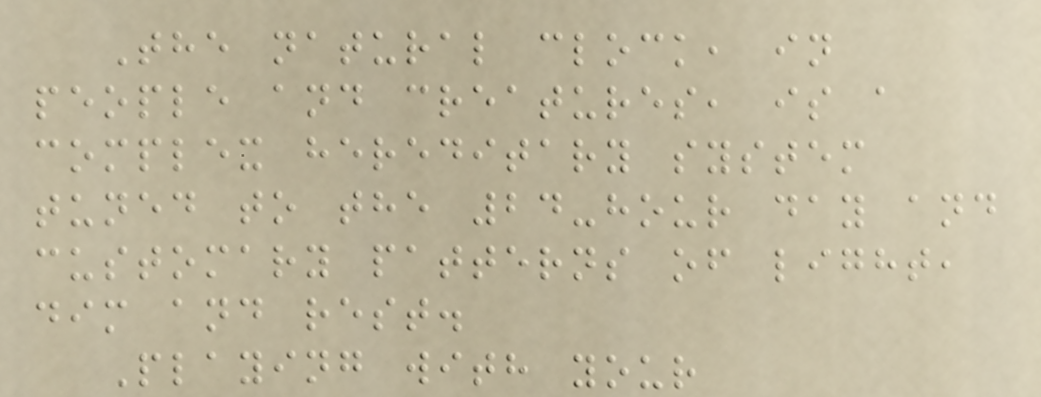The natural clock, in
people and creatures, is a
complex hereditary system
tuned to the 24-hour day and
customary patterns of light,
dim and rest.
Playing with your
